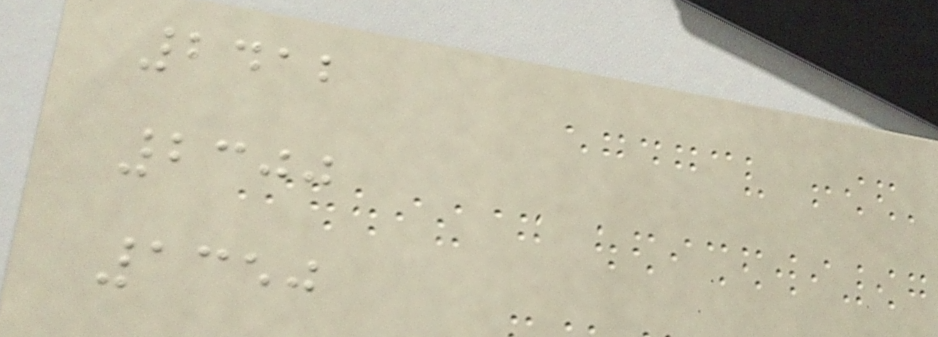2412
2300
1350
